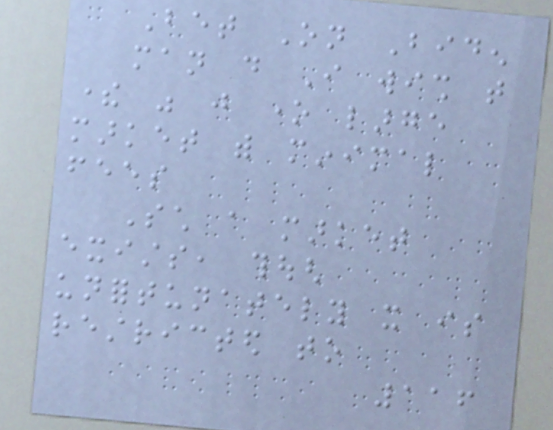Bet On Biden
man do I wish that
there was just one large
market with minimal
fees
Such a market
exists, though
unfortunately it is
restricted to
116
